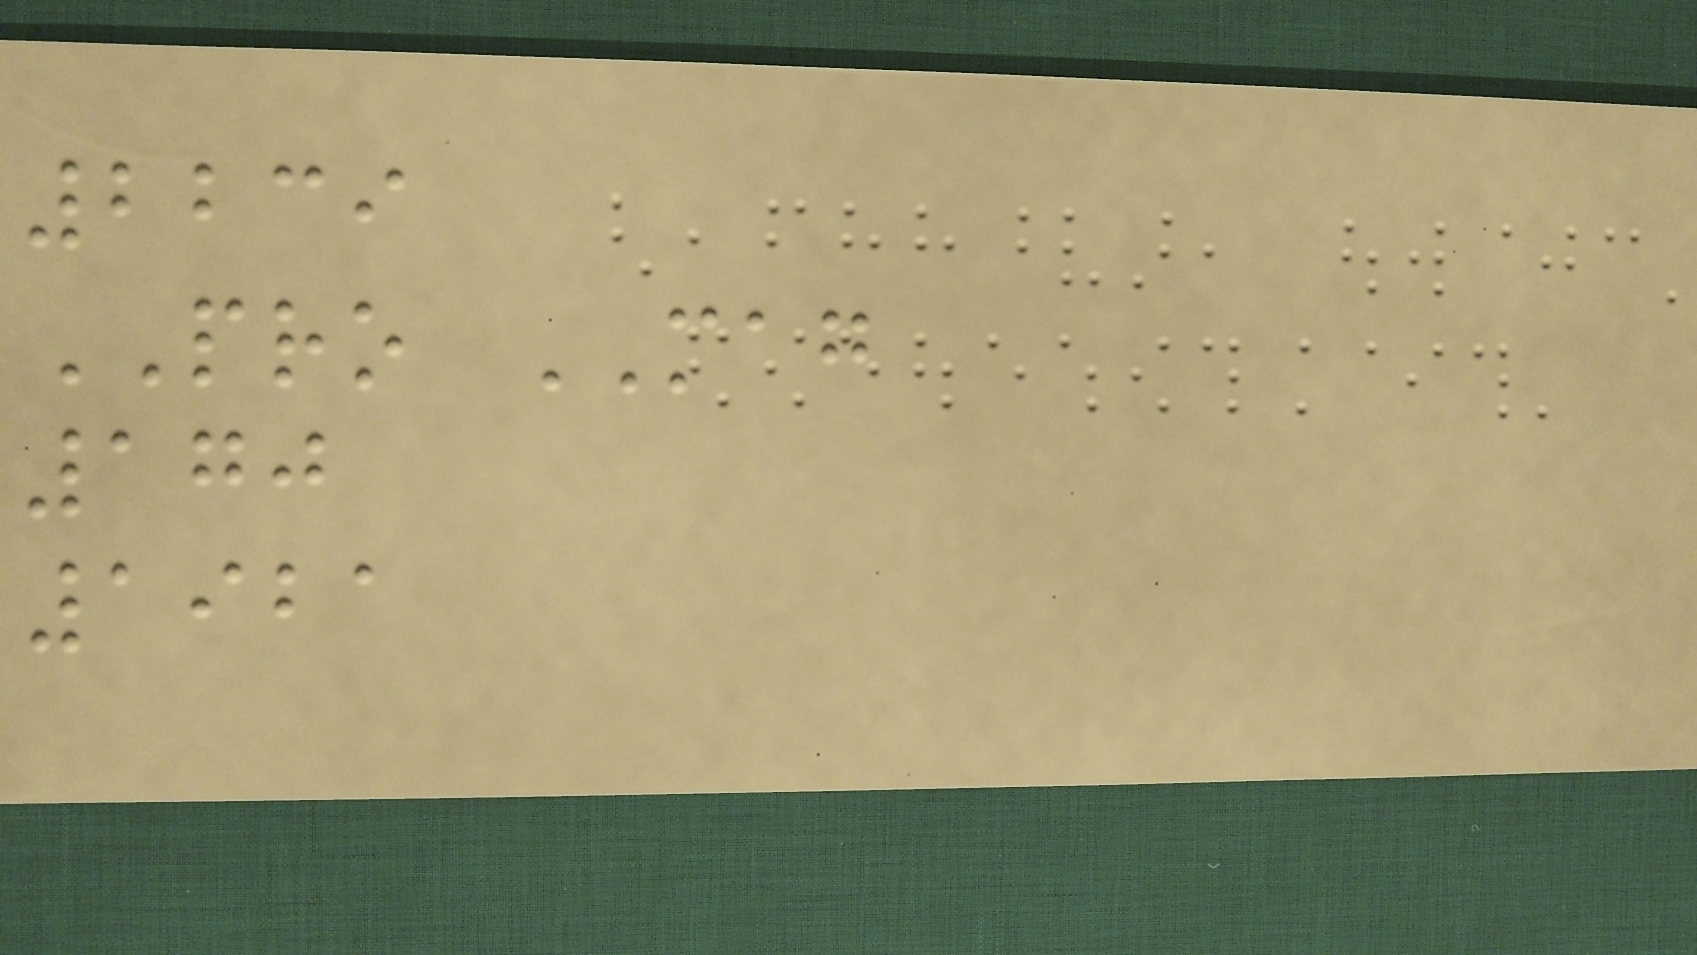2239
PRO MAG
170
1921
